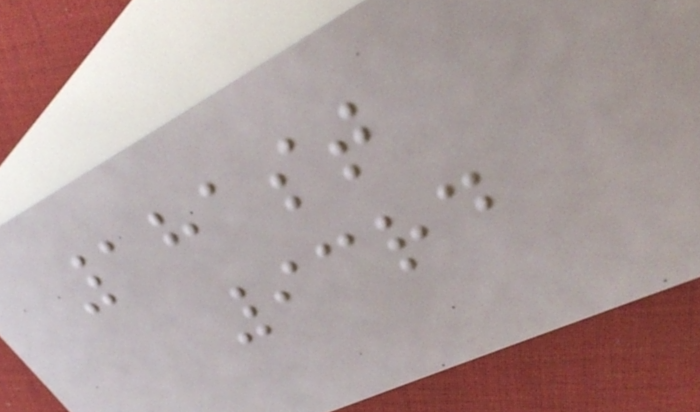181st
93rd
